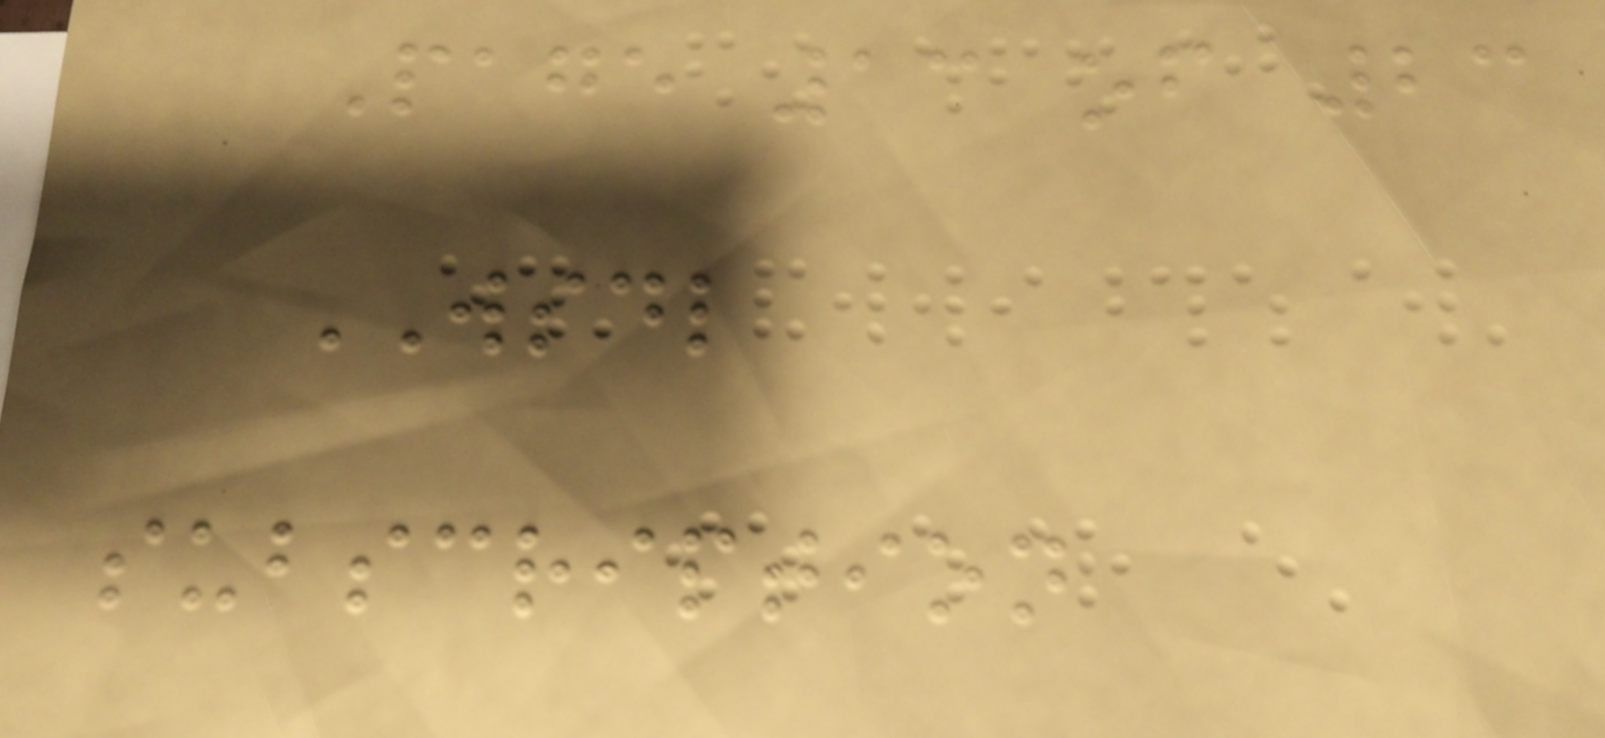Page 13 of 23
WSDL
subscription
